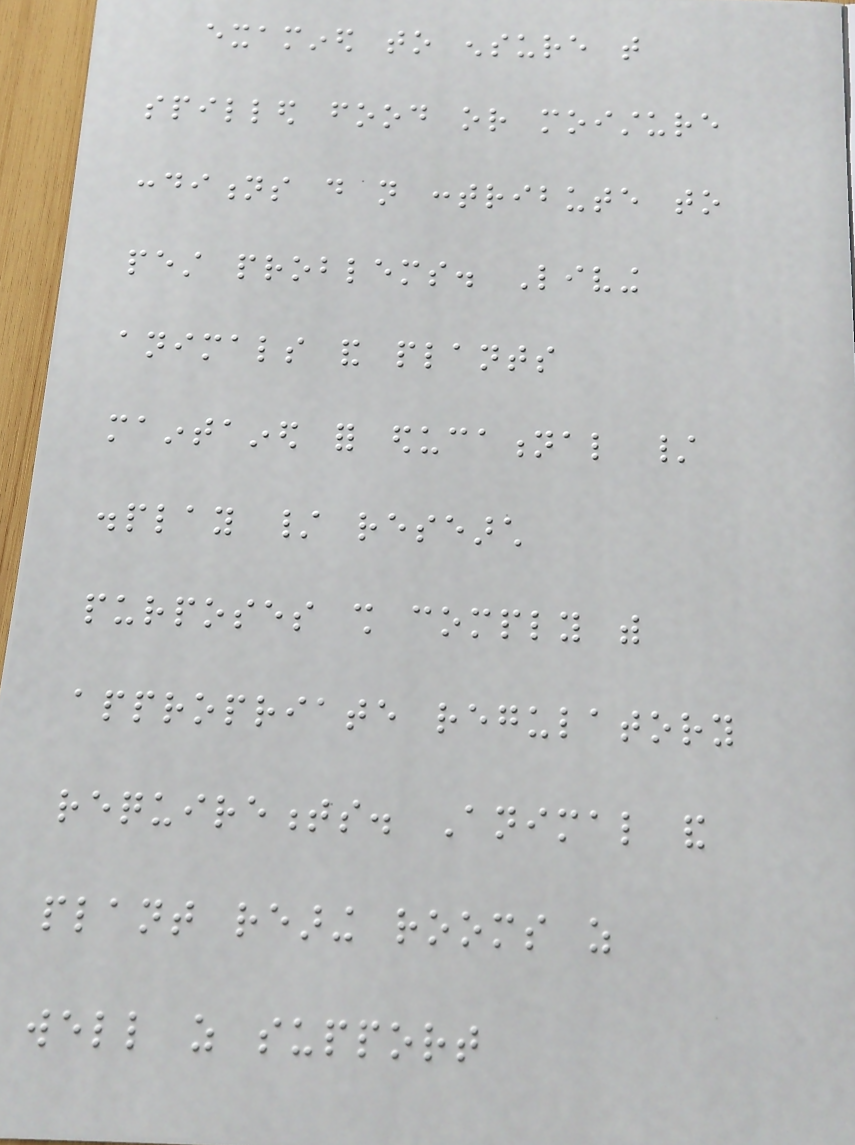examined to ensure that
spilled food or moisture
conditions do not contribute to
pest problems. Living
animals and plants
maintained for educational /
display / research
purposes shall comply with
appropriate regulatory
requirements. Animal and
plant rearing rooms as
well as support
